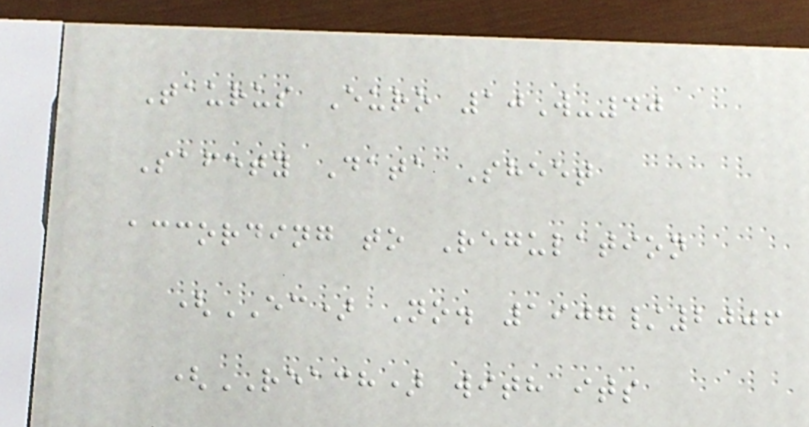Taurus Euro 10W-40
Safety Data Sheet
according to Regulation
(EC) No. 1907/2006
(REACH) with its
